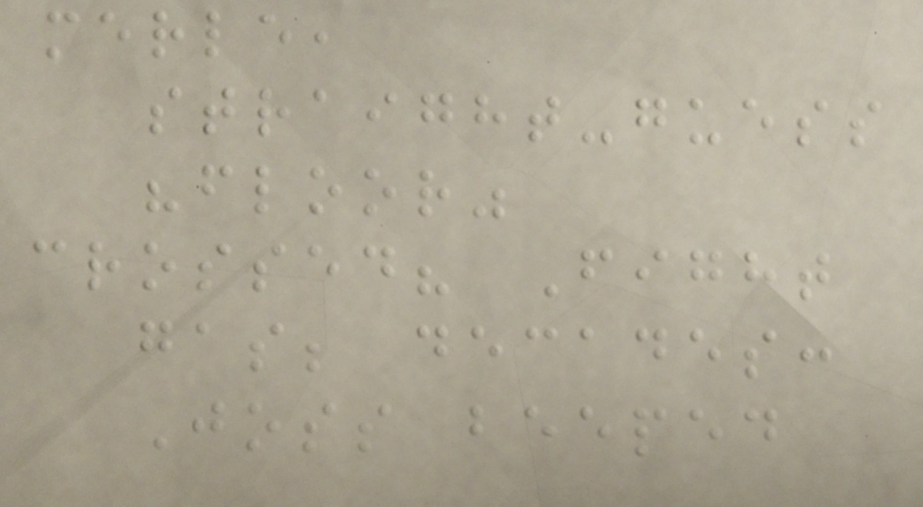merle,
straight-guess
"floor"
crossed? Fight
gas; decades:
Joss beeped
